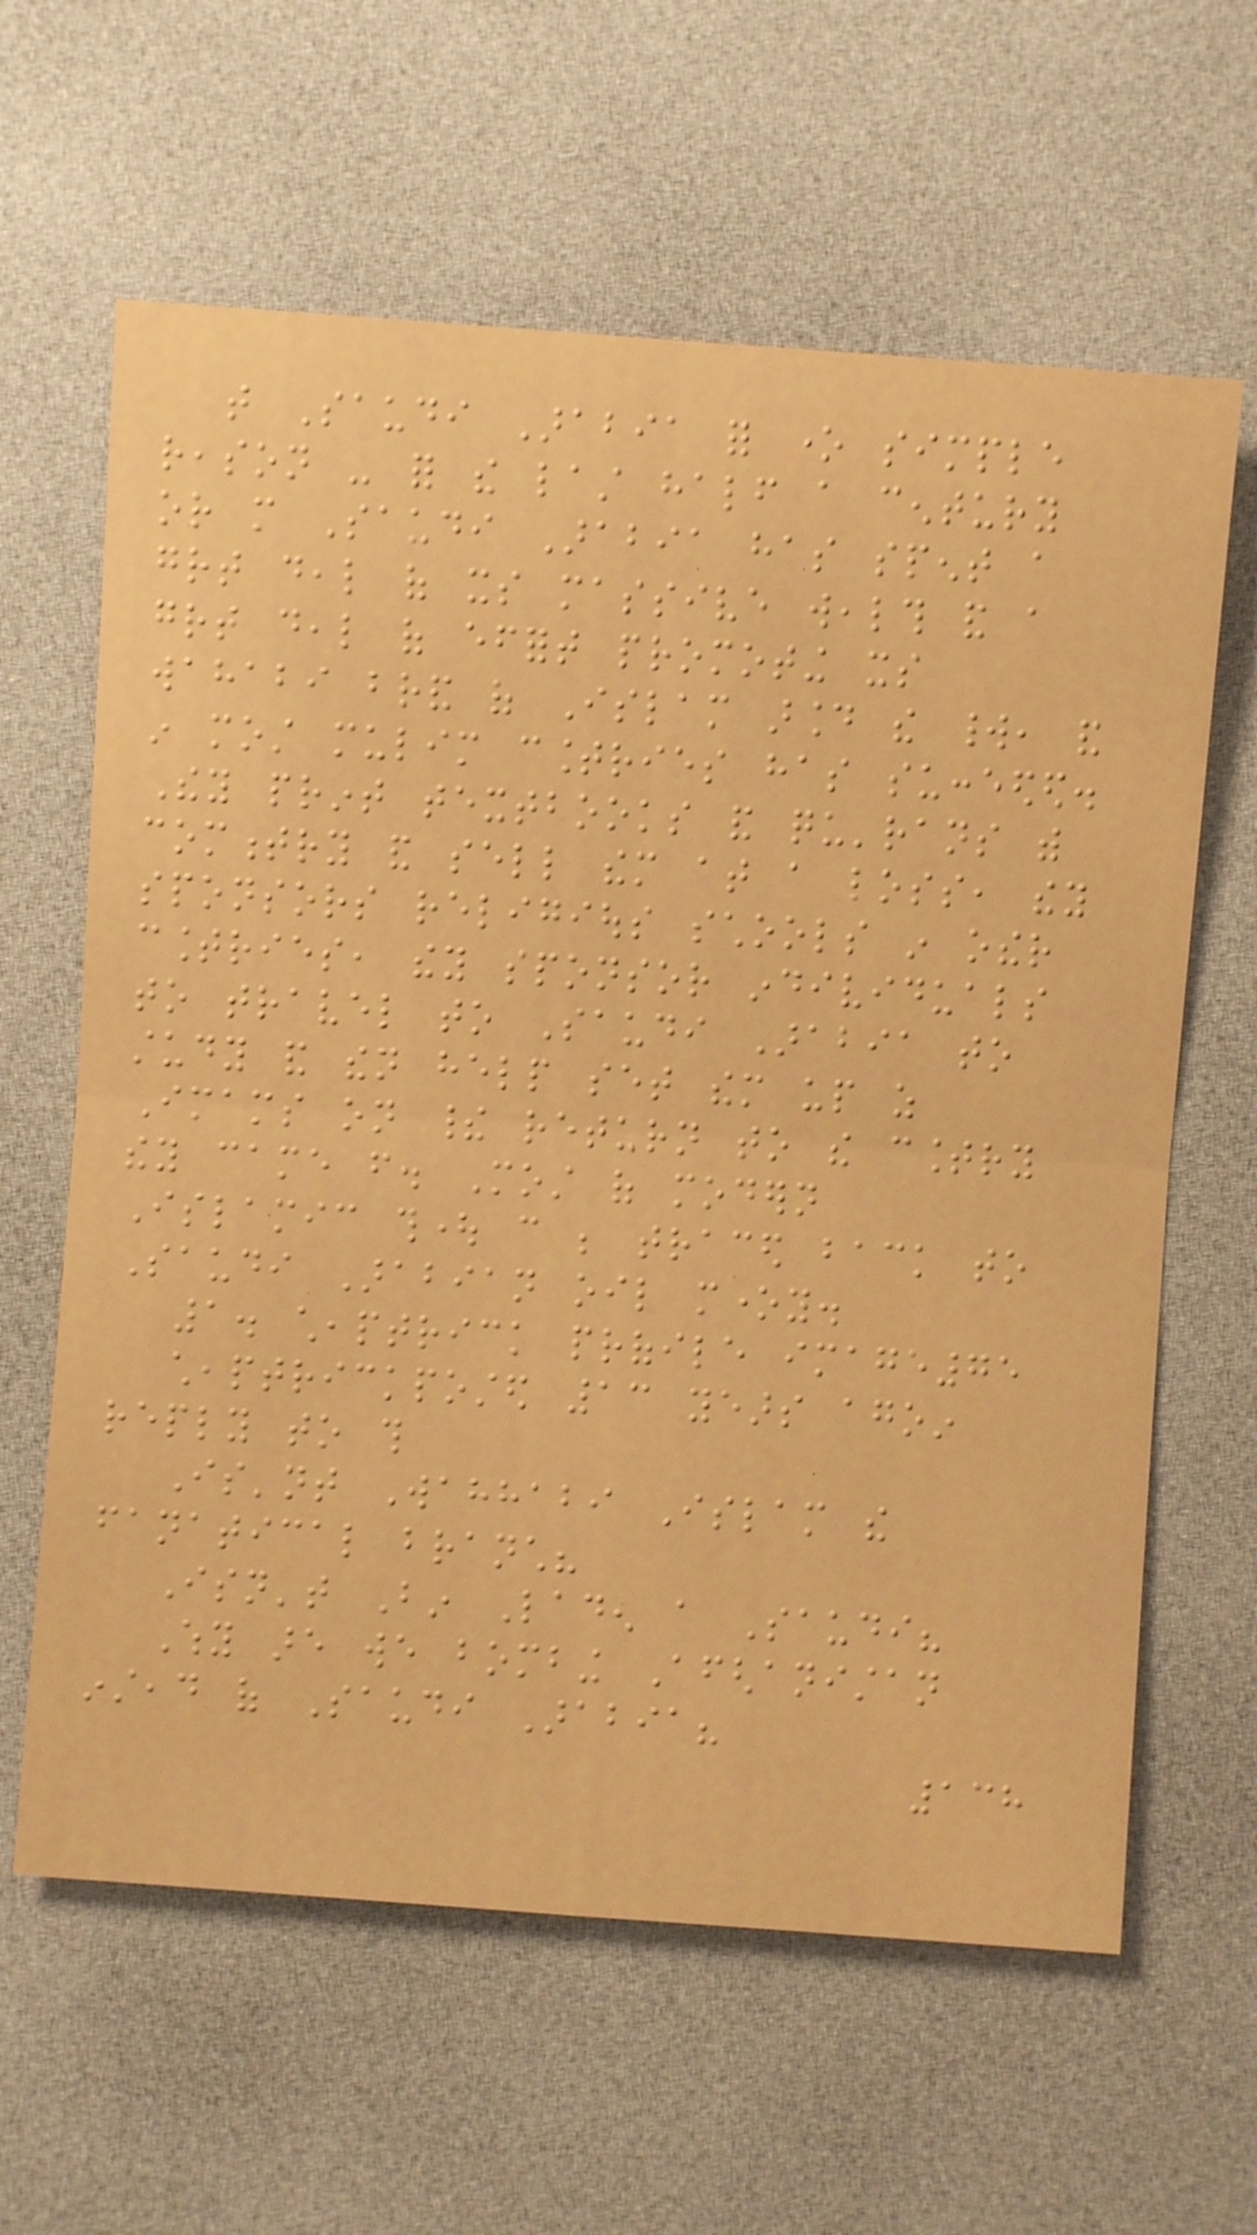that Saudi Arabia for one simple
reason - for the last half a century
or more Saudi Arabia has spent a
great deal of its massive wealth and a
great deal of effort promoting its
wahabi brand of Islam around the world, and
in most mulim countries has succeeded.
They print textbooks and qu'rans with
commentry and sell them at a loss, they
sponsors religious schools in other
countries, they sponsor individuals
to travel to Saudi Arabia to
study and then help set them up as
Imams on their return to the country
they came from. Most of modern
Islamic thought can be traced back to
Saudi Arabian oil money.
1. cheaptrick profile image75
cheaptrickposted 13 years agoin
reply to this
Is'nt Wahhabi Islam the
fanatical branch?
Isn't Bin Laden a Saudi?
Why are we bombing Afghanistan
instead of Saudi Arabia?
138
